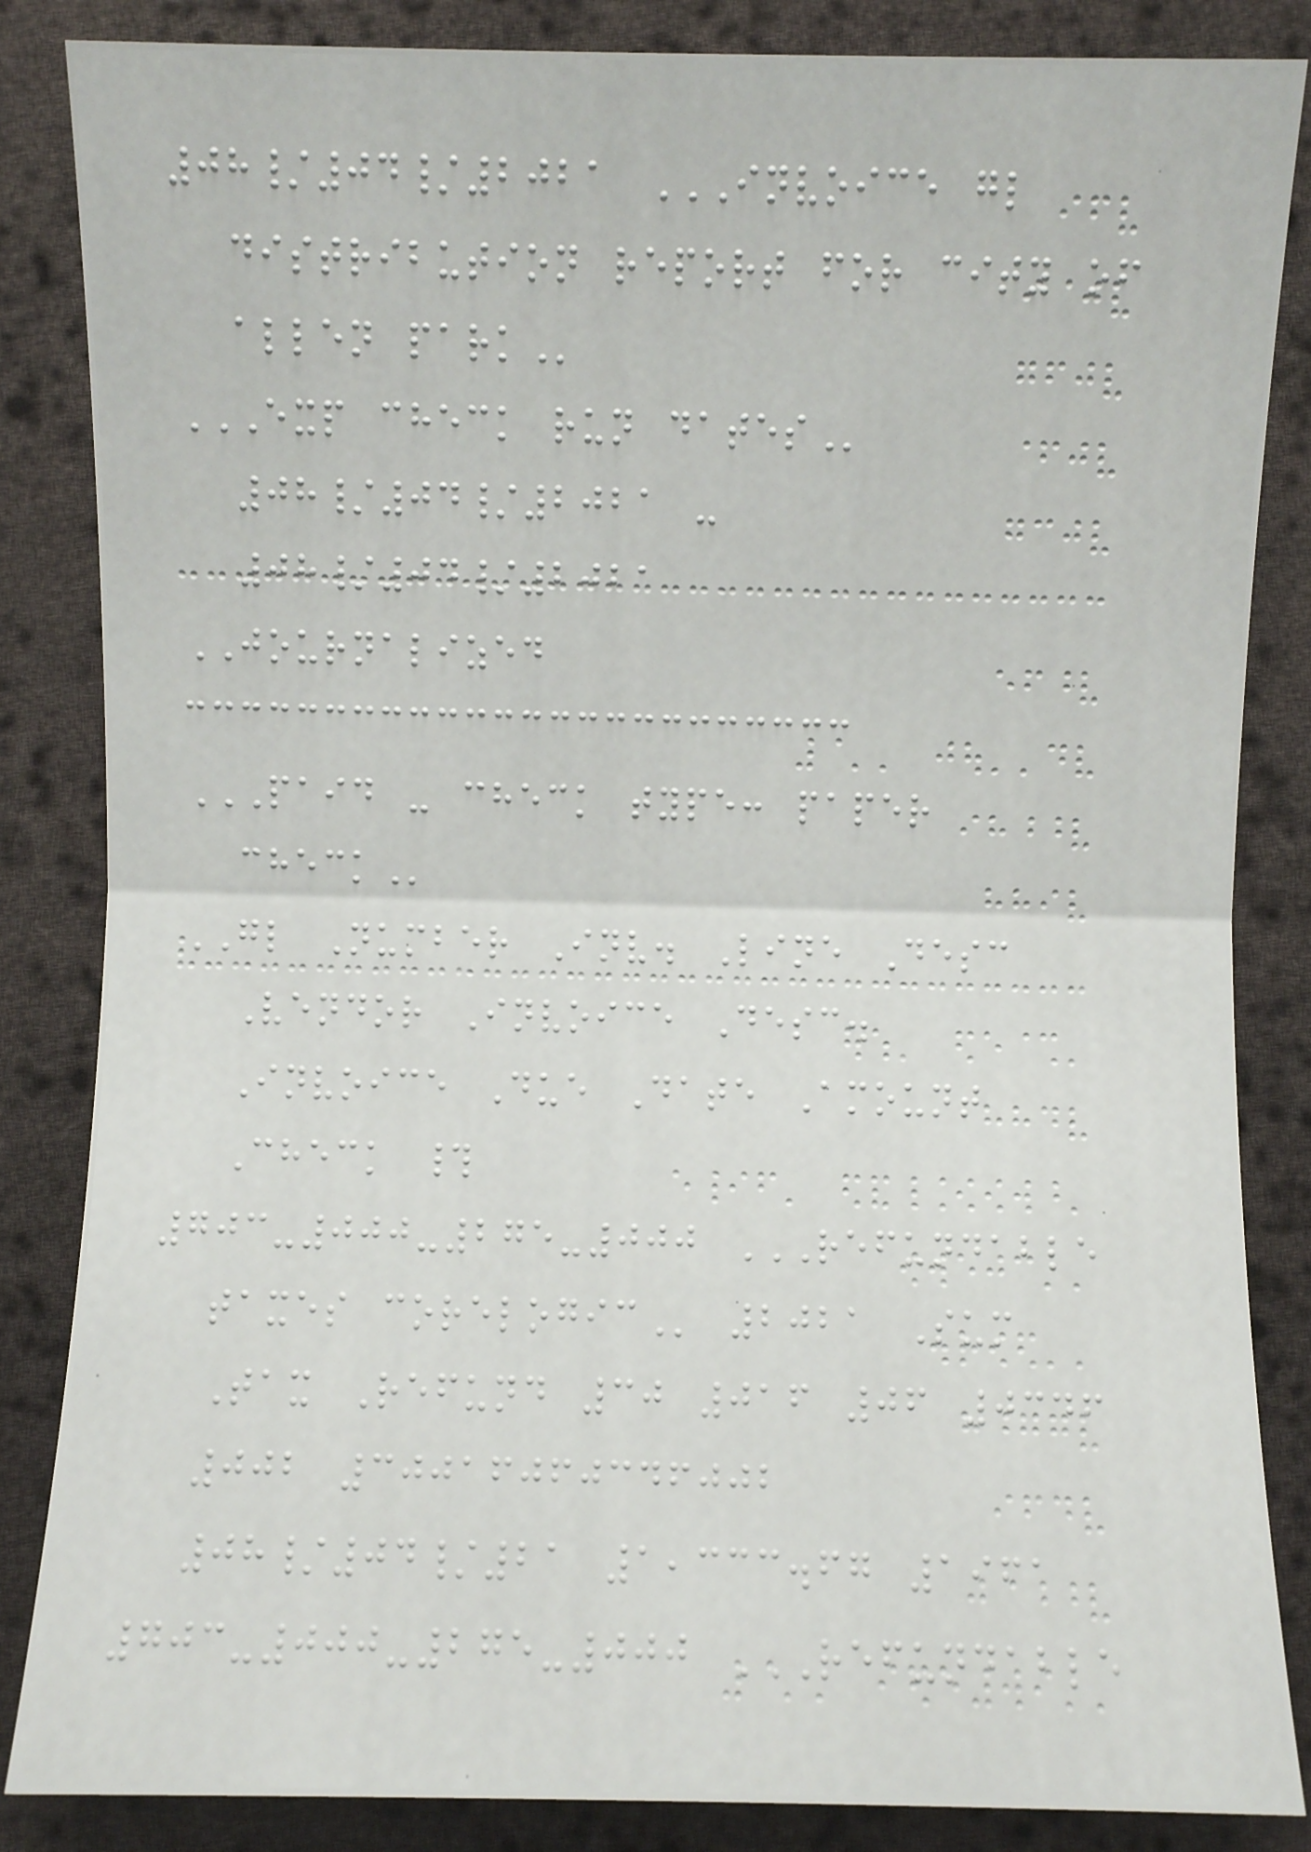08/04/2021 INVOICE GL
DISTRIBUTION REPORT FOR CITY OF
ALLEN PARK
EXP CHECK RUN DATES
08/04/2021 -
08/04/2021
JOURNALIZED
PAID - CHECK TYPE: PAPER
CHECK
GL Number Inv. Line Desc
Vendor Invoice Desc.
Invoice Due Date Amount
Check #
703-000-275-000 REFUNDABLE
TAXES CORELOGIC 2021 Sum
Tax Refund 30 016 06 0346
002 30016060346002
08/04/21 1,333.67 1961
703-000-275-000 REFUNDABLE
